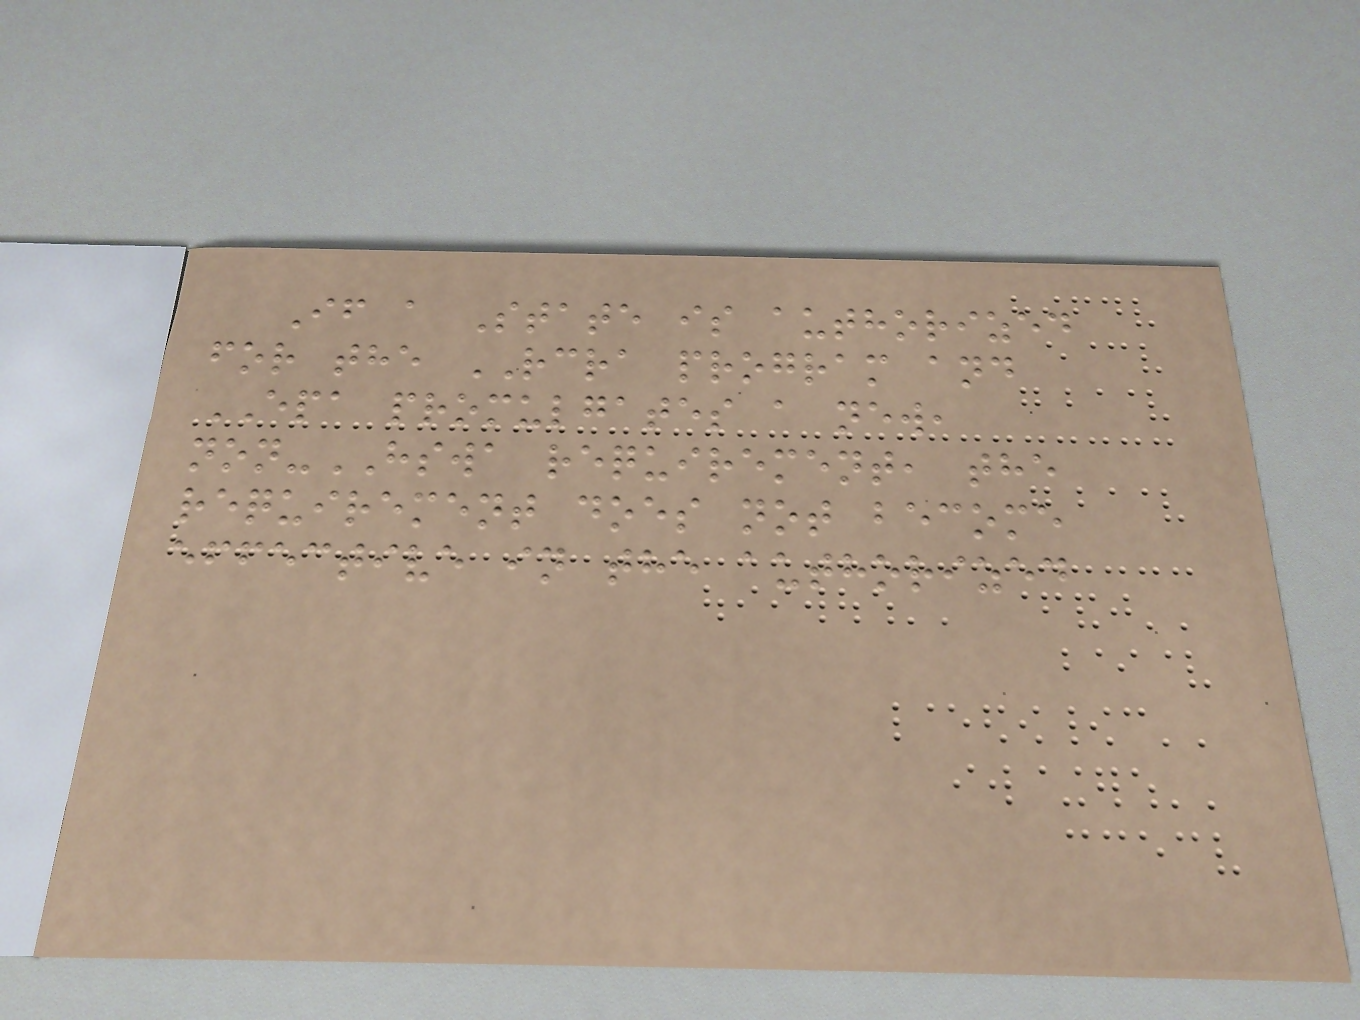If a State is authorized
for the RCRA program and
EPA promulgates a new,
non-HSWA requirement, the
requirement does not become
effective in the authorized
